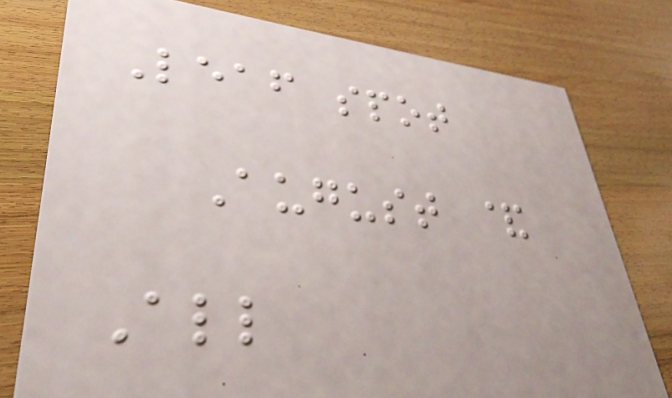Leaf spot
August &
All
